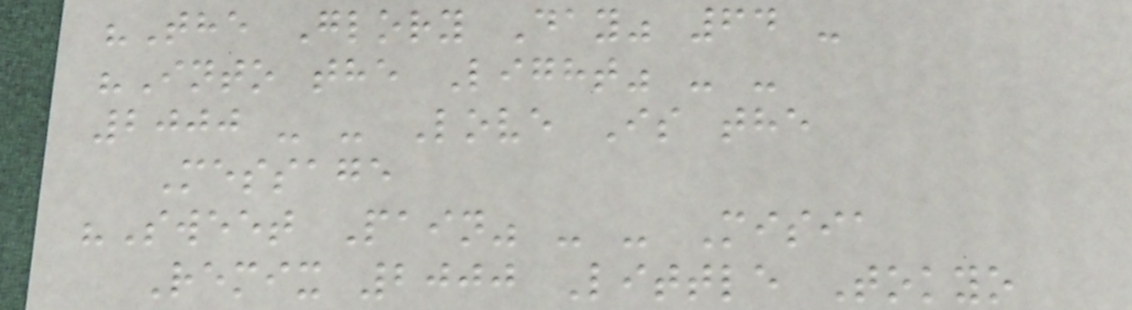"The Glory Day" 64 -
"Into the Light" - -
2000 - - Love Is the
Message
"Sweet Pain" - - Misia
Remix 2000 Little Tokyo
